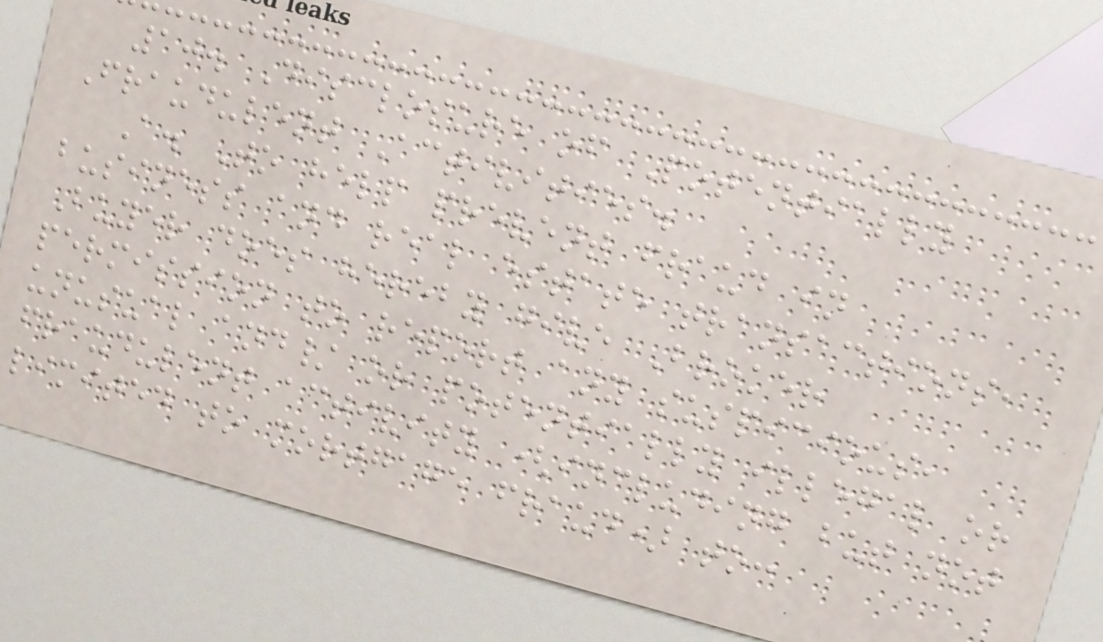10. Disclosure of Potentially
Fraudulent Activities.
A. To help prevent fraud in
business and real estate transactions,
Buyer does hereby give Broker
permission to report any suspicious,
unusual and/ or potentially illegal or
fraudulent activity (including but not
limited to mortgage fraud) to:
